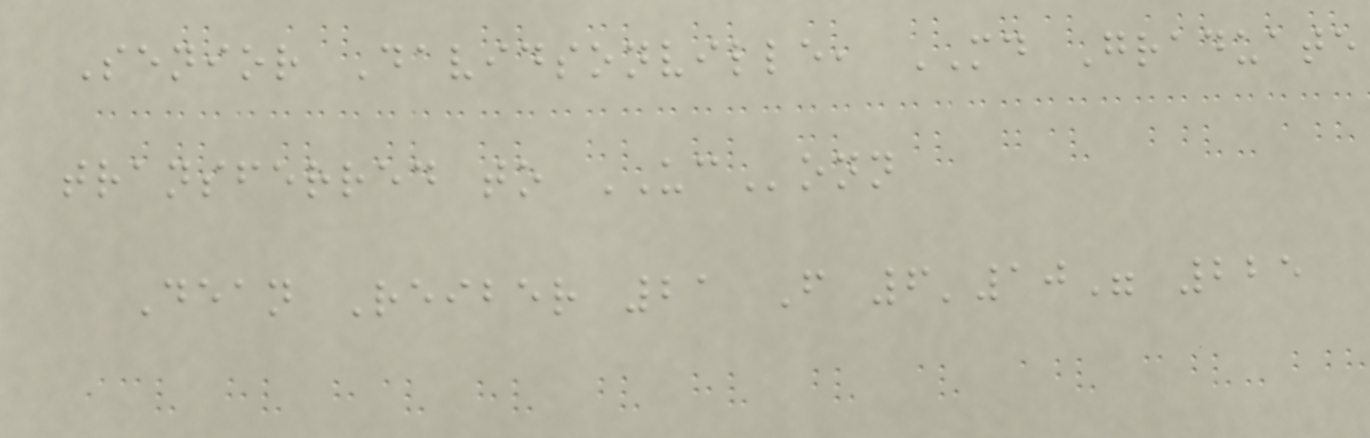Senior Davidsonville, MD Graduate
transferred to UConn
Dean Reiber 21 F 6'10" 225
